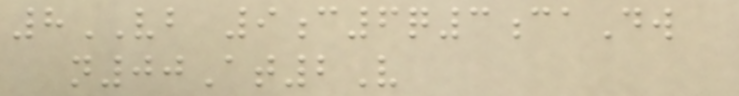8VB 9c6q3caDw
n00At2V
